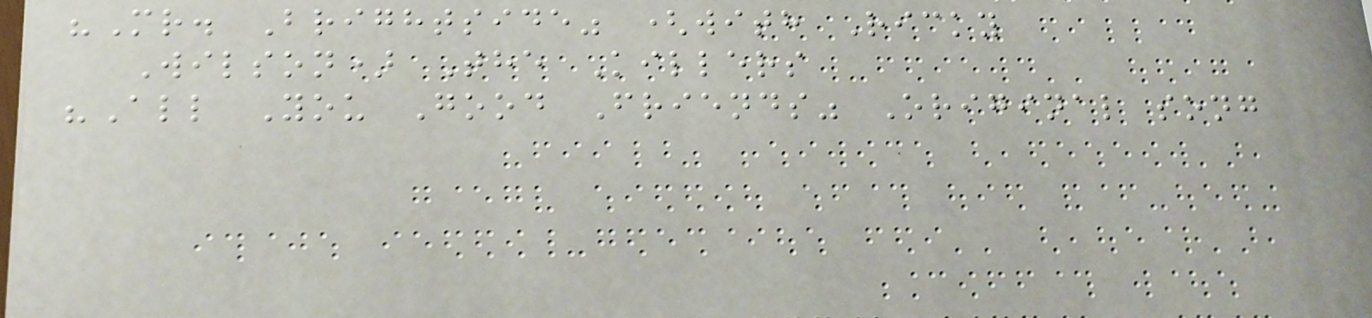"Mr. Brightside" (with Ricky
Wilson) The Killers
"All You Good Friends" Original song
